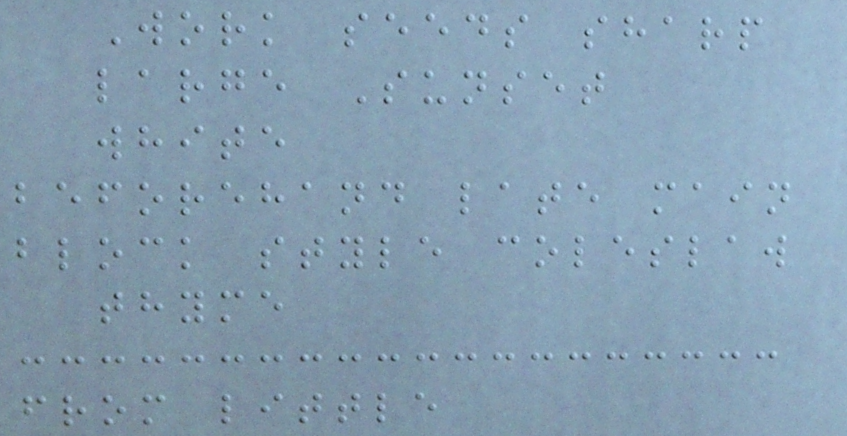Work seeds sharp
large Sunset
white
beforehand late main
block style coleslaw
thyme
from little
